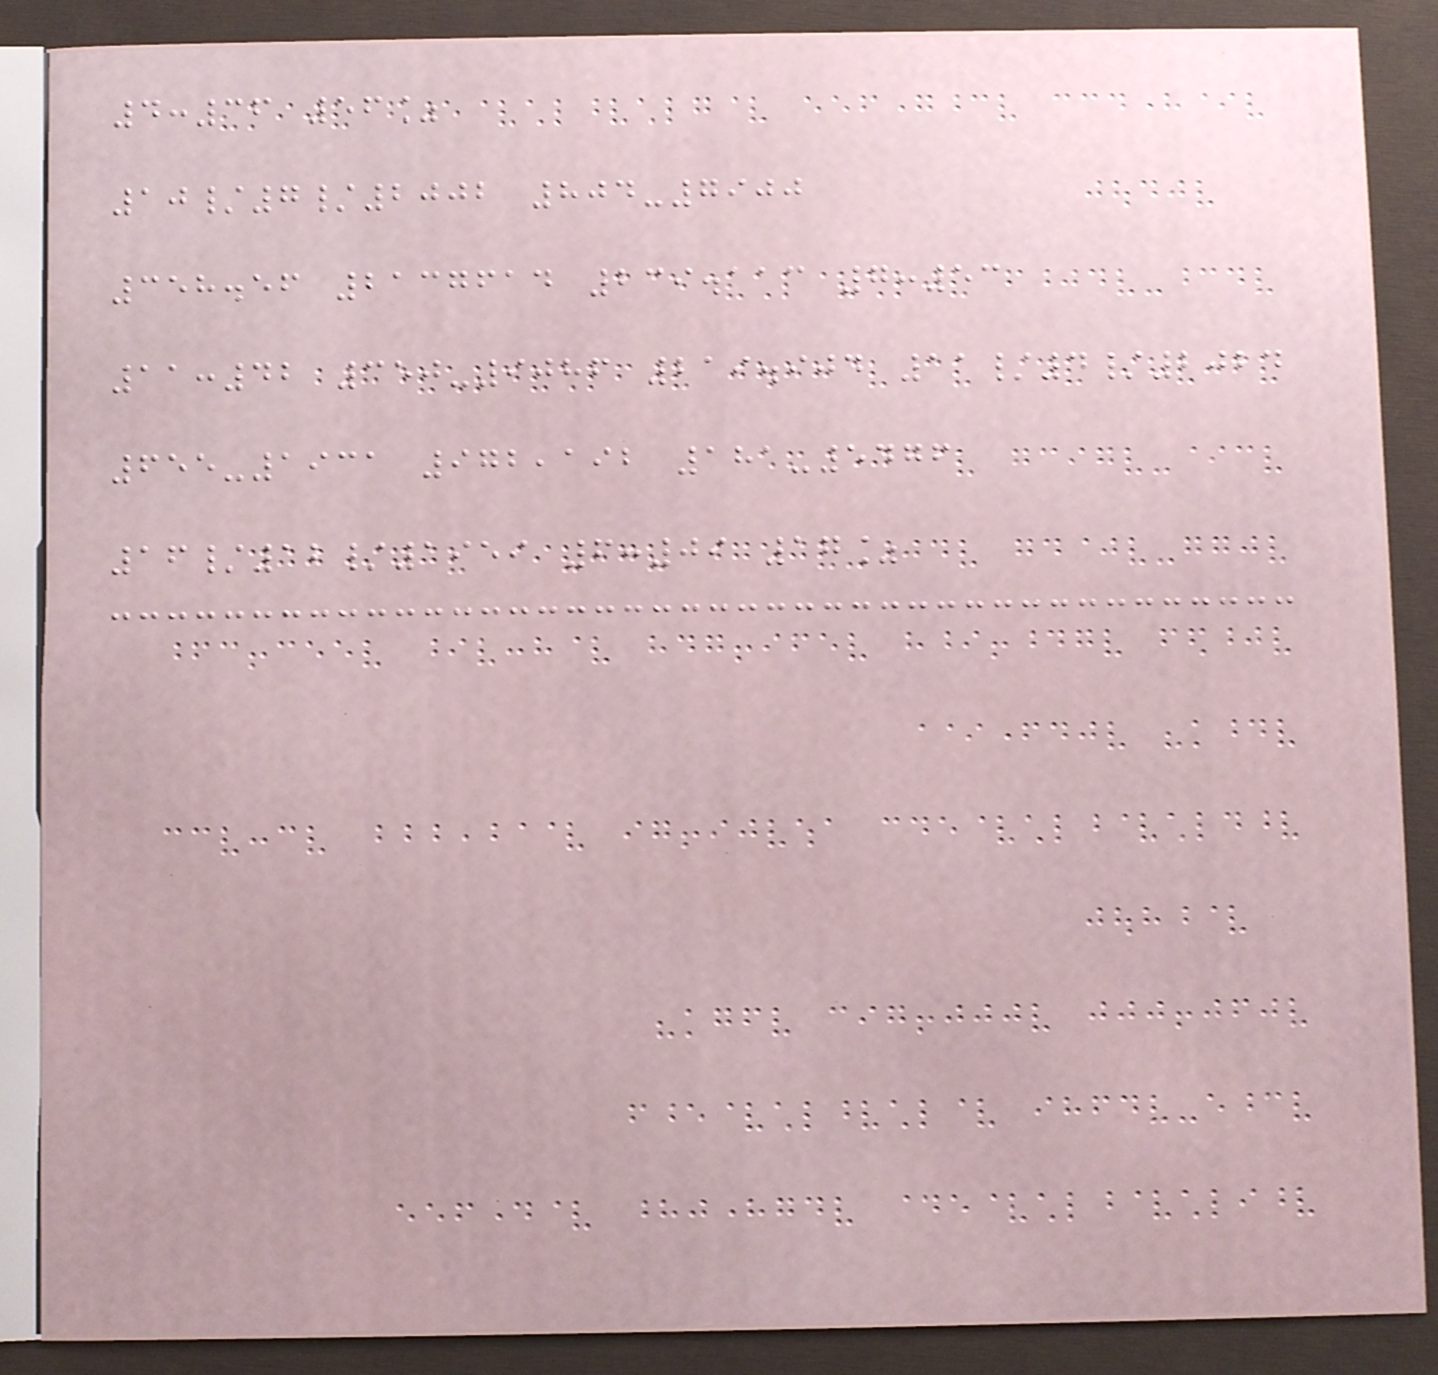4:36 56%
10/7/2002 804-7900
358.56 2137614 239.113 7:53
11:42 350-9086 219.904 11/4/2024
655-1931 972,192 181-5476
16/12/1959 6:09 17%
